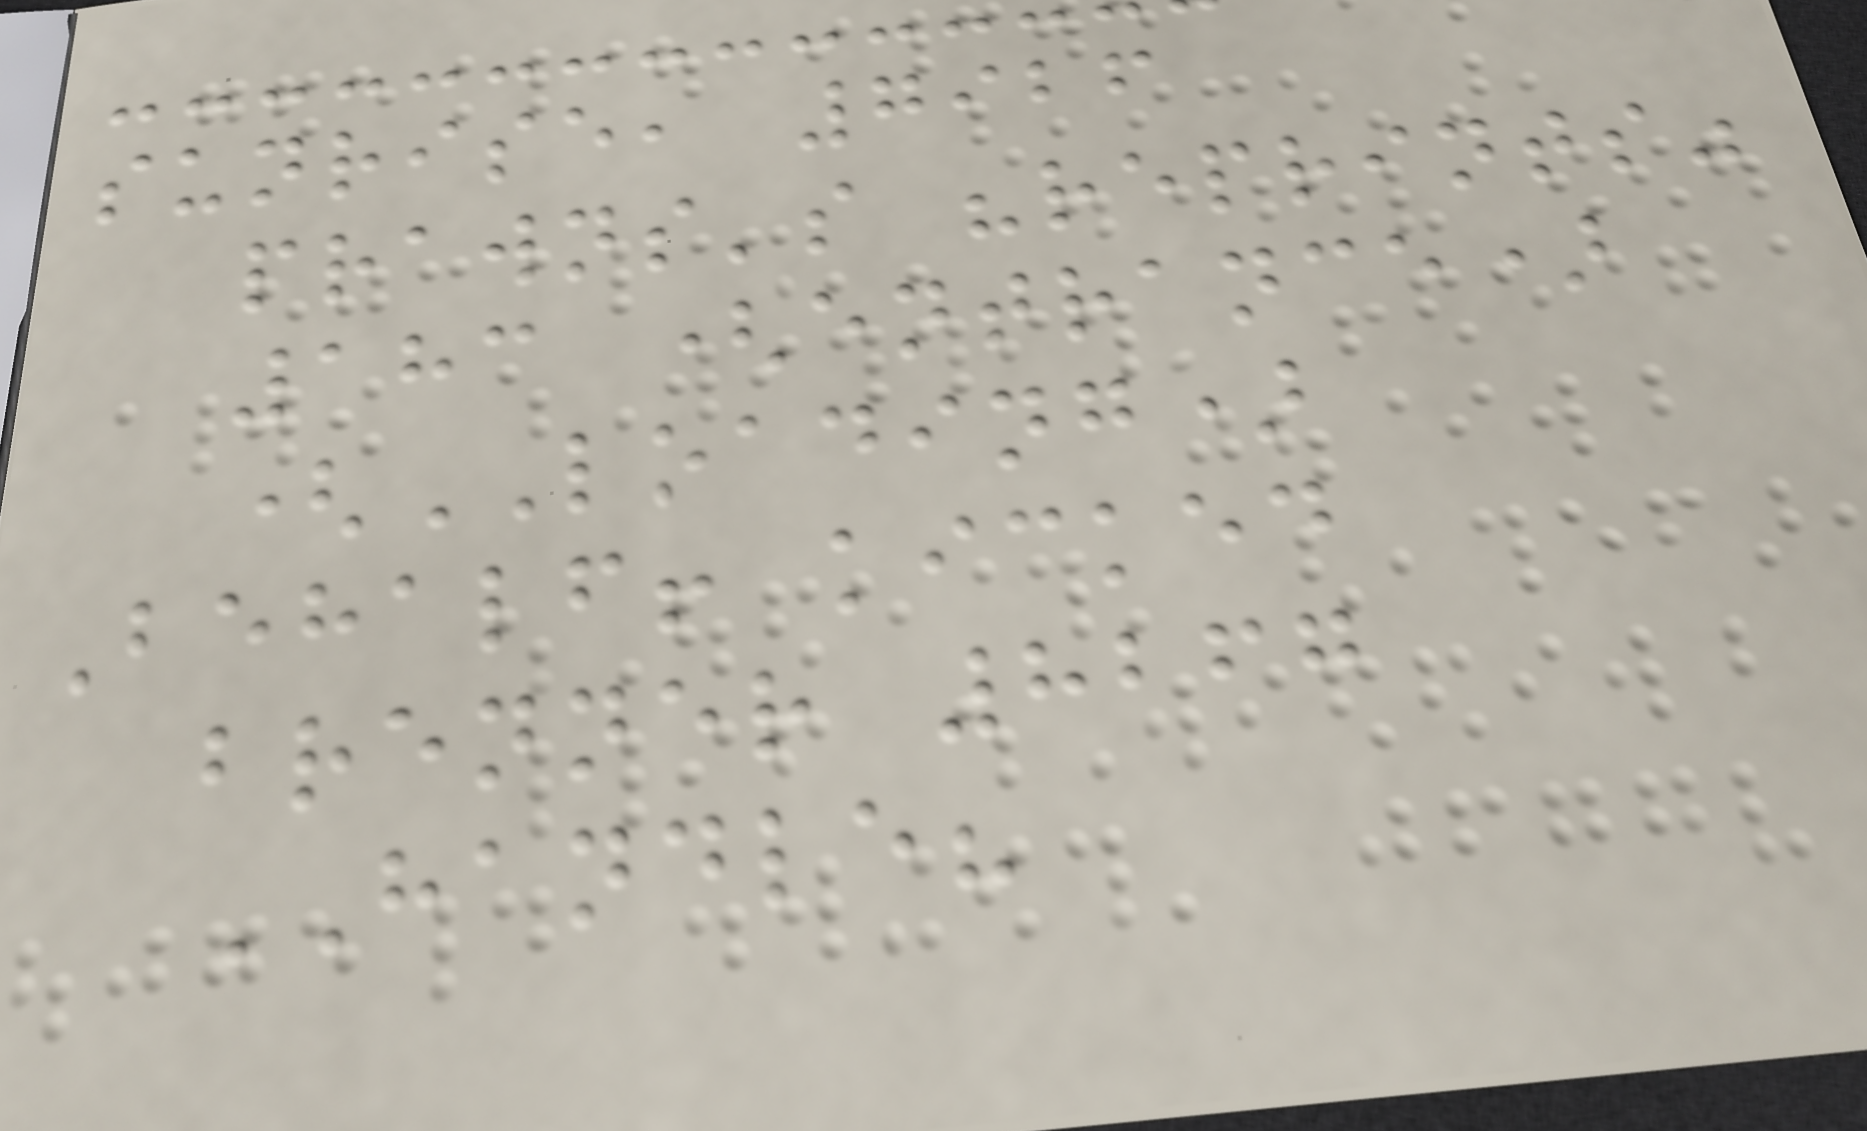sunrise, 7926
prawns's "reprints"
183 (entrance)
(LOADING)
Behalf! kicked
brenner 8267
HANDLE?
